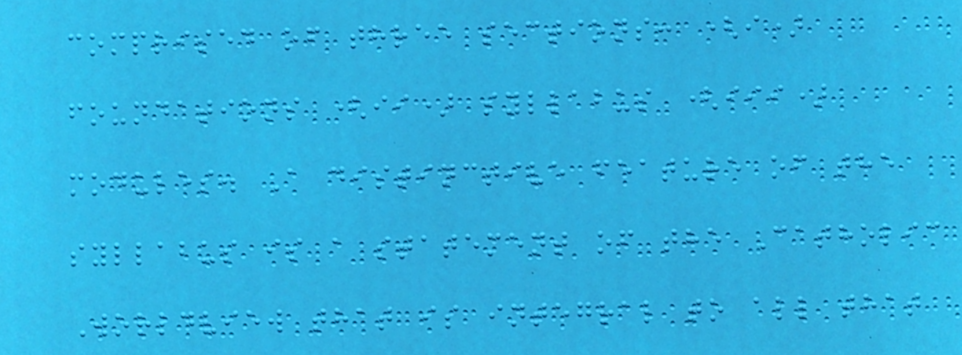comprised of three sections: (i)
foundations (ii) syllabus (iii)
modules. A distinctive feature of the
syllabus is a statement of the Catholic
Worldview that is integral to all that
